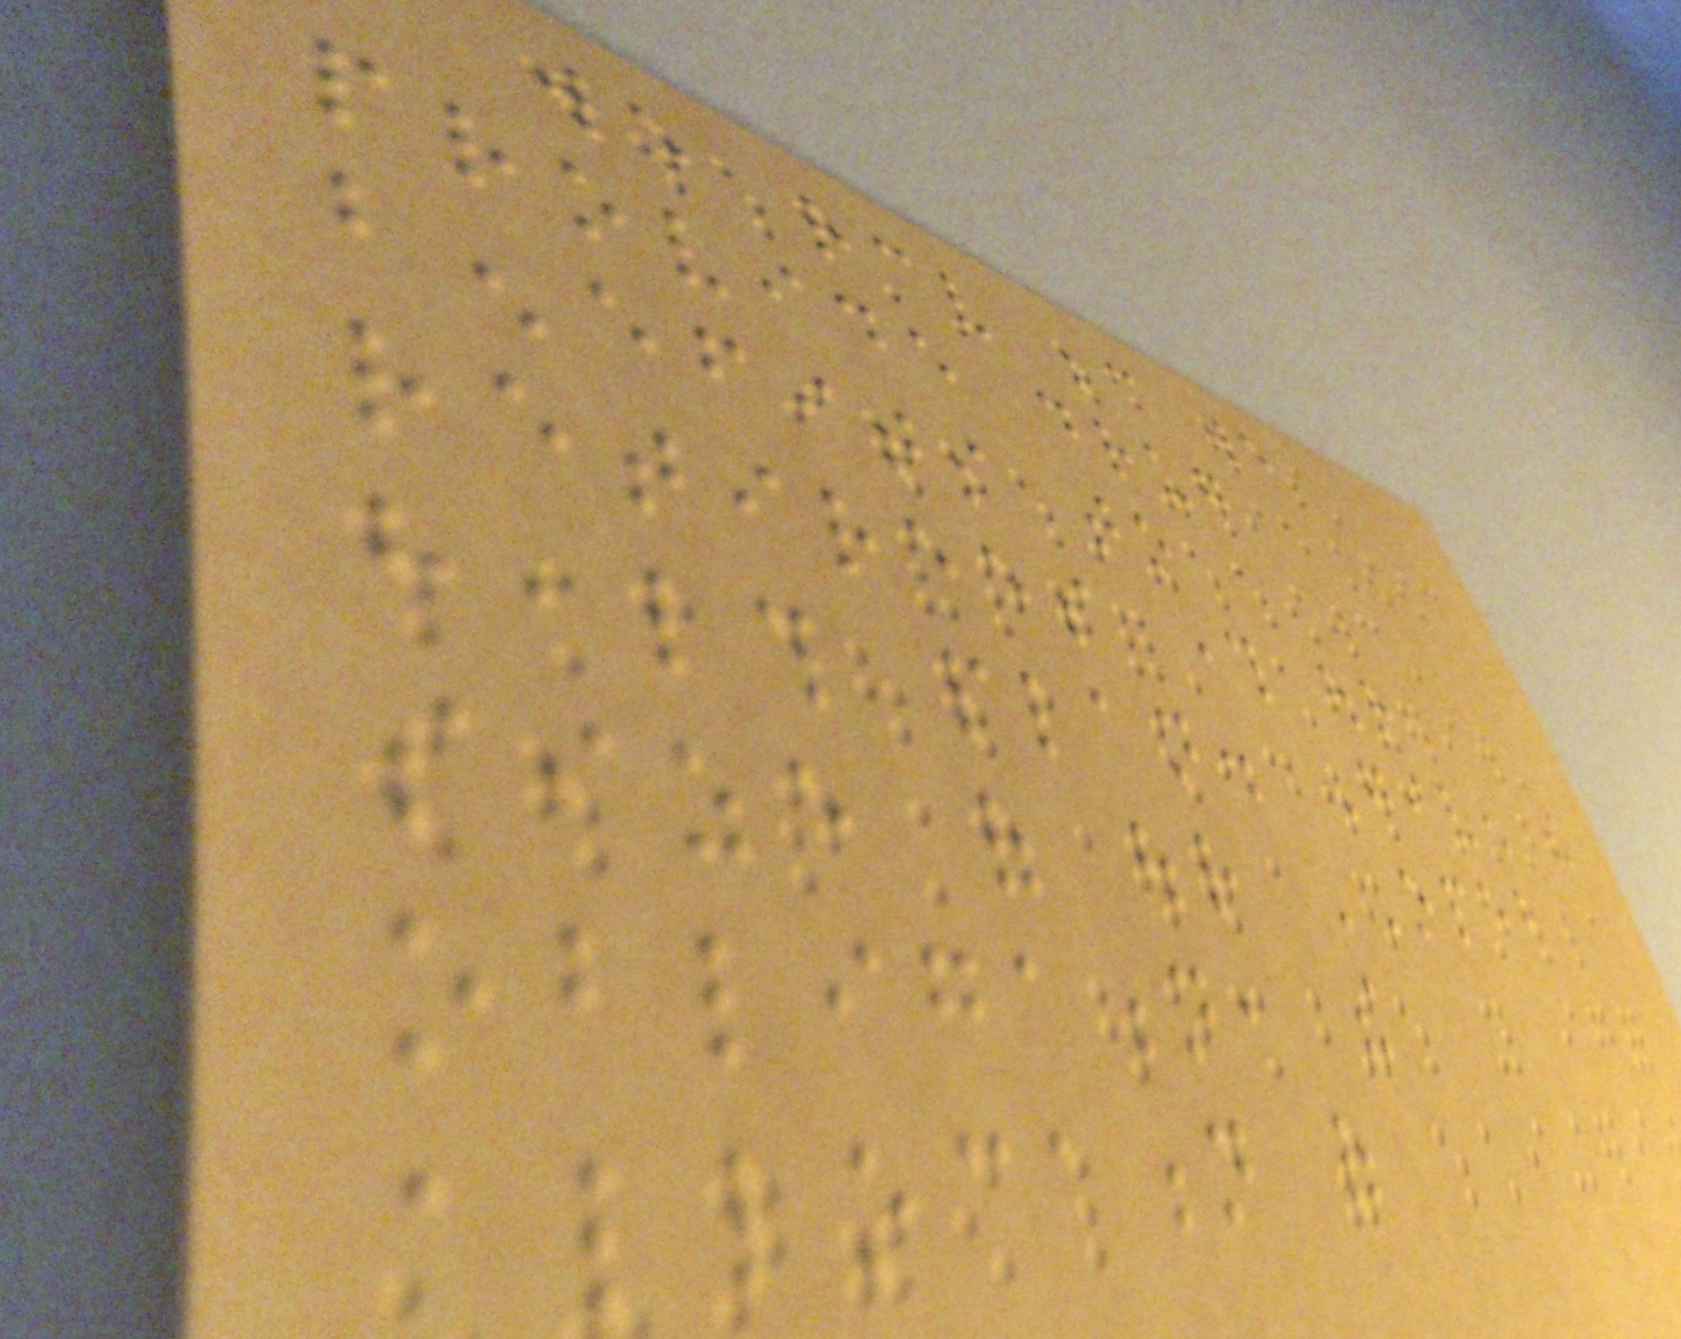we receive because we
provide drug
benefits to
retirees through our
health plan. Given the
size of our OPEB
obligation, the
allocation of
